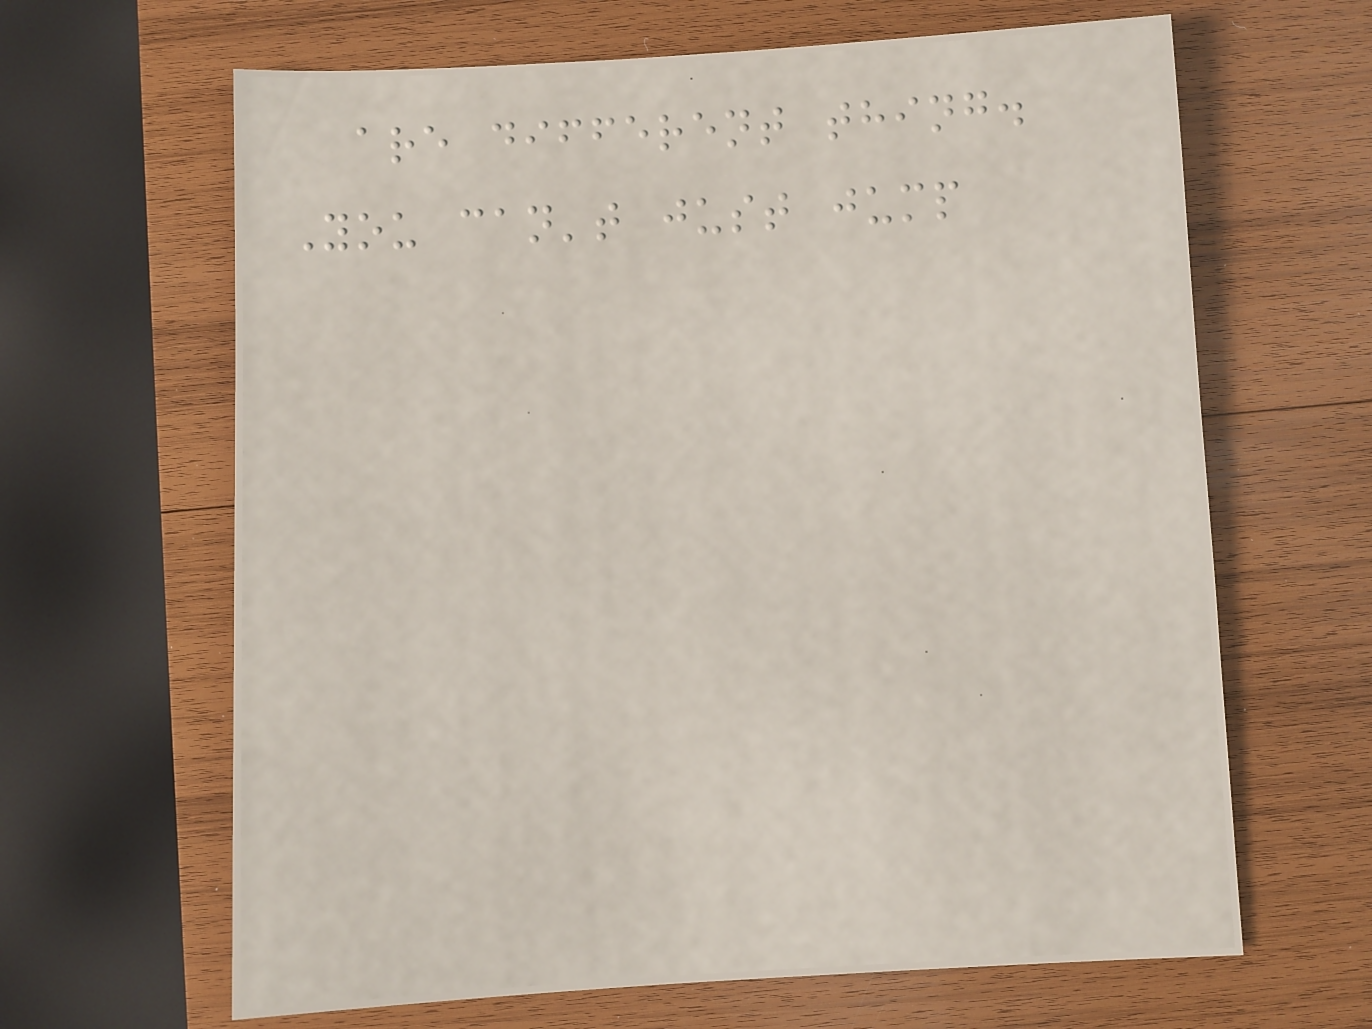are different thing.
You can't just jump
